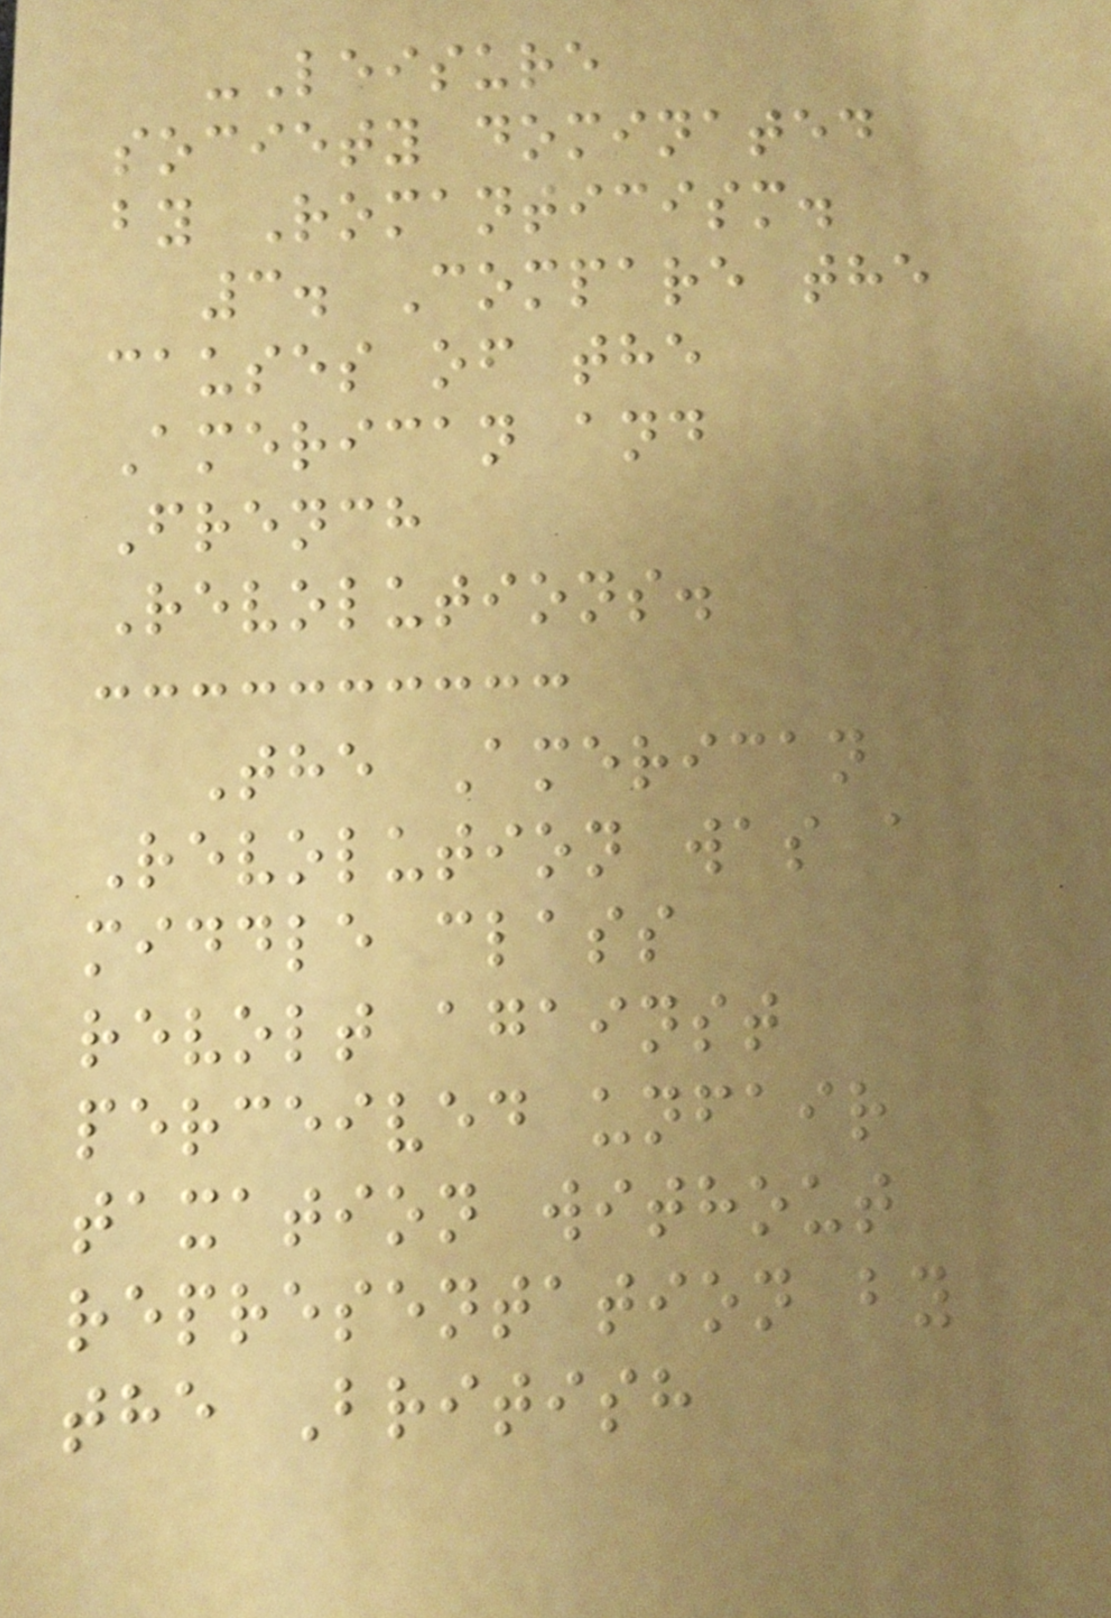-Leisure
society dominated
by Romanticism.
3. Compare the
causes of the
American and
French
Revolutions.
The American
Revolution was a
middle class
revolt against
perceived unfair
taxation without
representation by
the British
